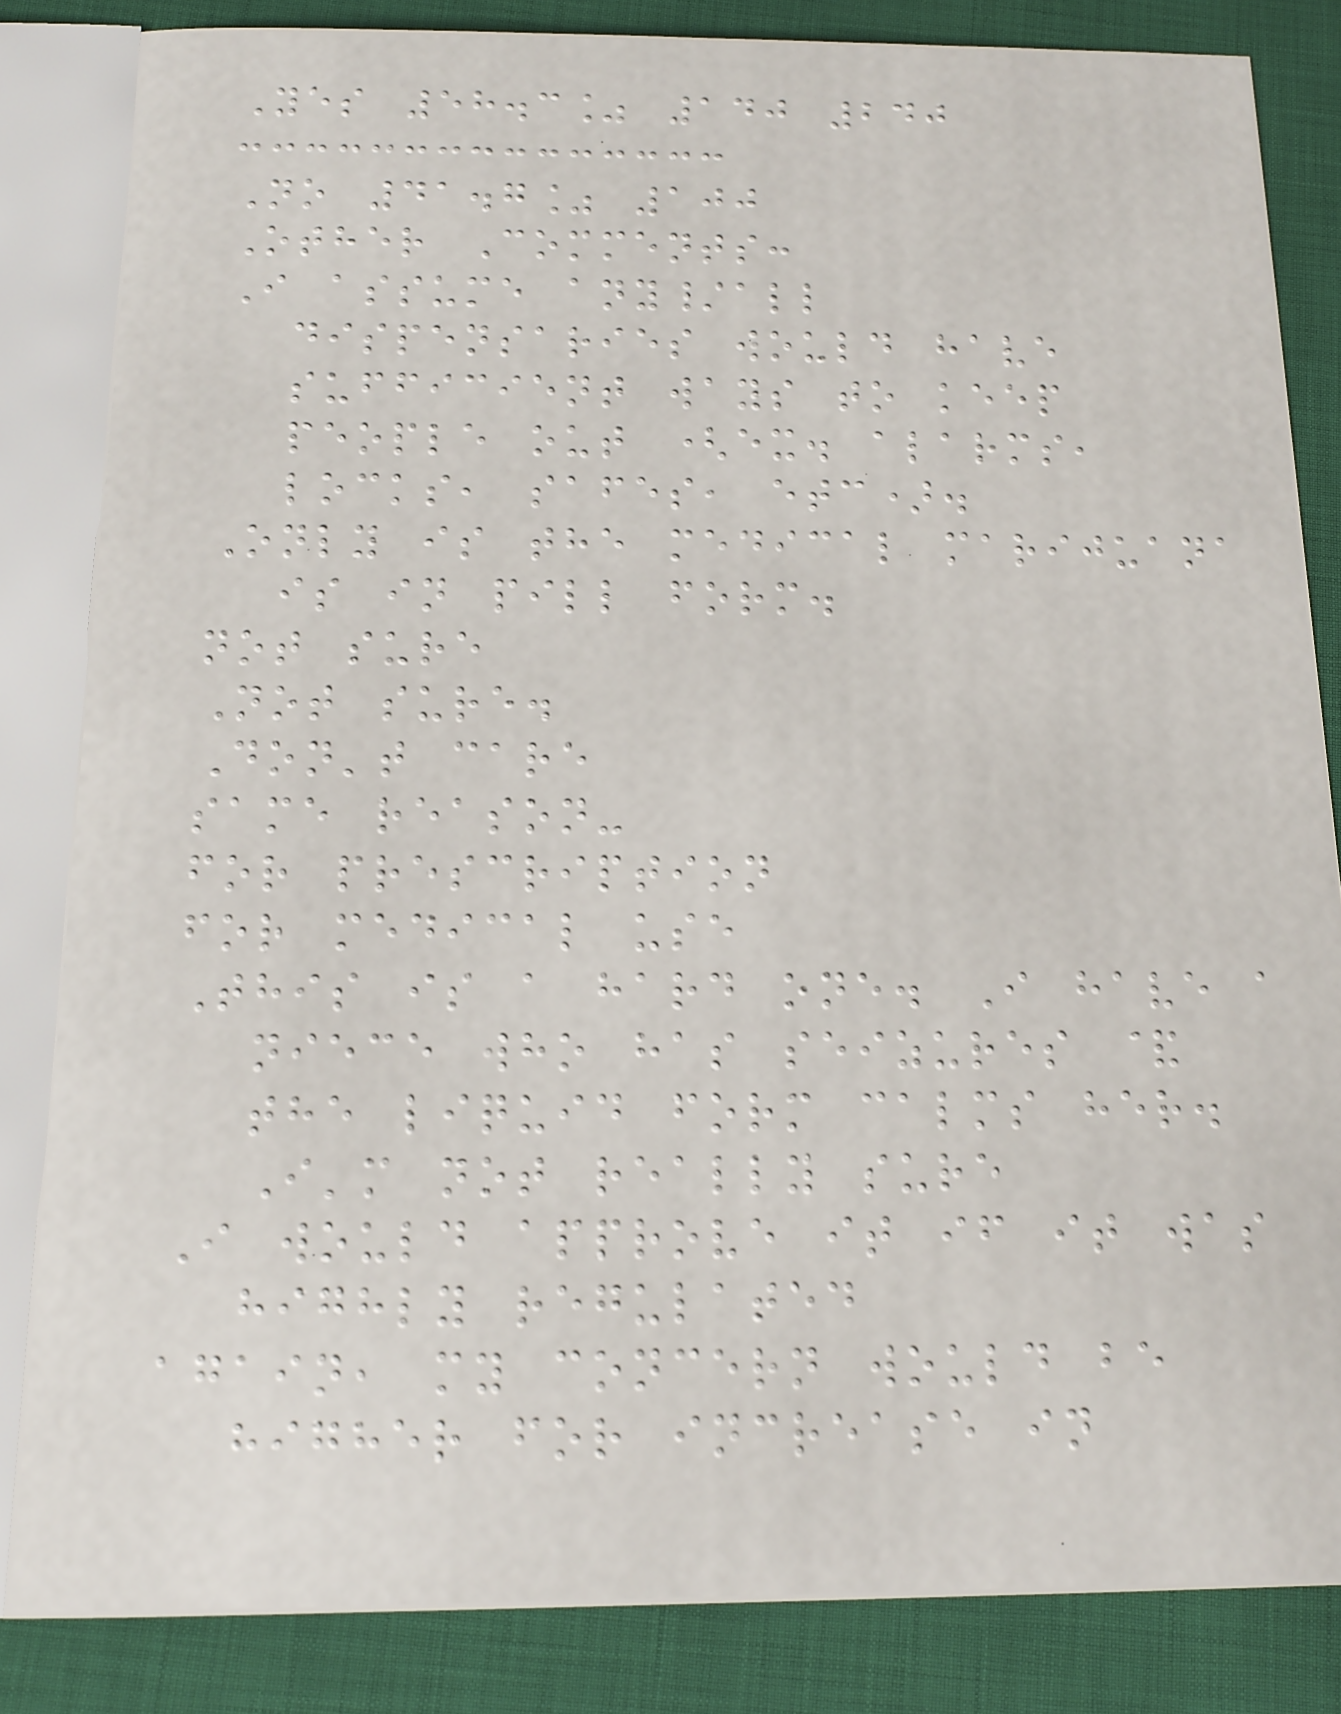Yes 58.3% 140 240
No 41.7% 100
Other Comments:
I assume any/all
dispensaries would have
sufficient ways to keep
people out (ex. alarms,
locks, safes, etc).
Only is the medical marijuana
is in pill form.
not sure
Not sure.
Don't care
same reason-
for prescription
for medical use
This is a hard one. I have a
niece who has seizures &
the liquid form calms her.
I'm not really sure
I would approve it if it was
highly regulated
again, my concern would be
higher for increase in
